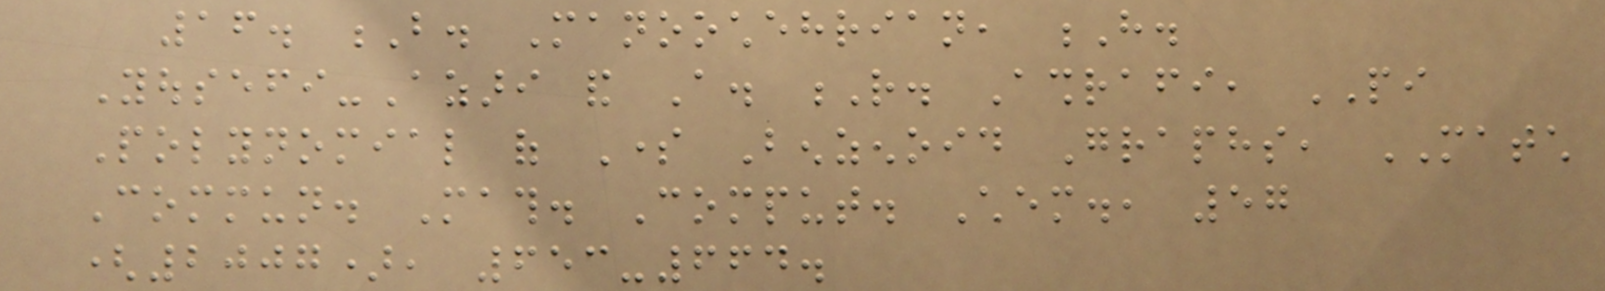16. B. Manoochehrian, H.
Yousefi-Azari and A. R. Ashrafi, PI
Polynomial of Some Benzenoid Graphs, MATCH
Commun. Math. Comput. Chem., 57
(2007), 653-664.
